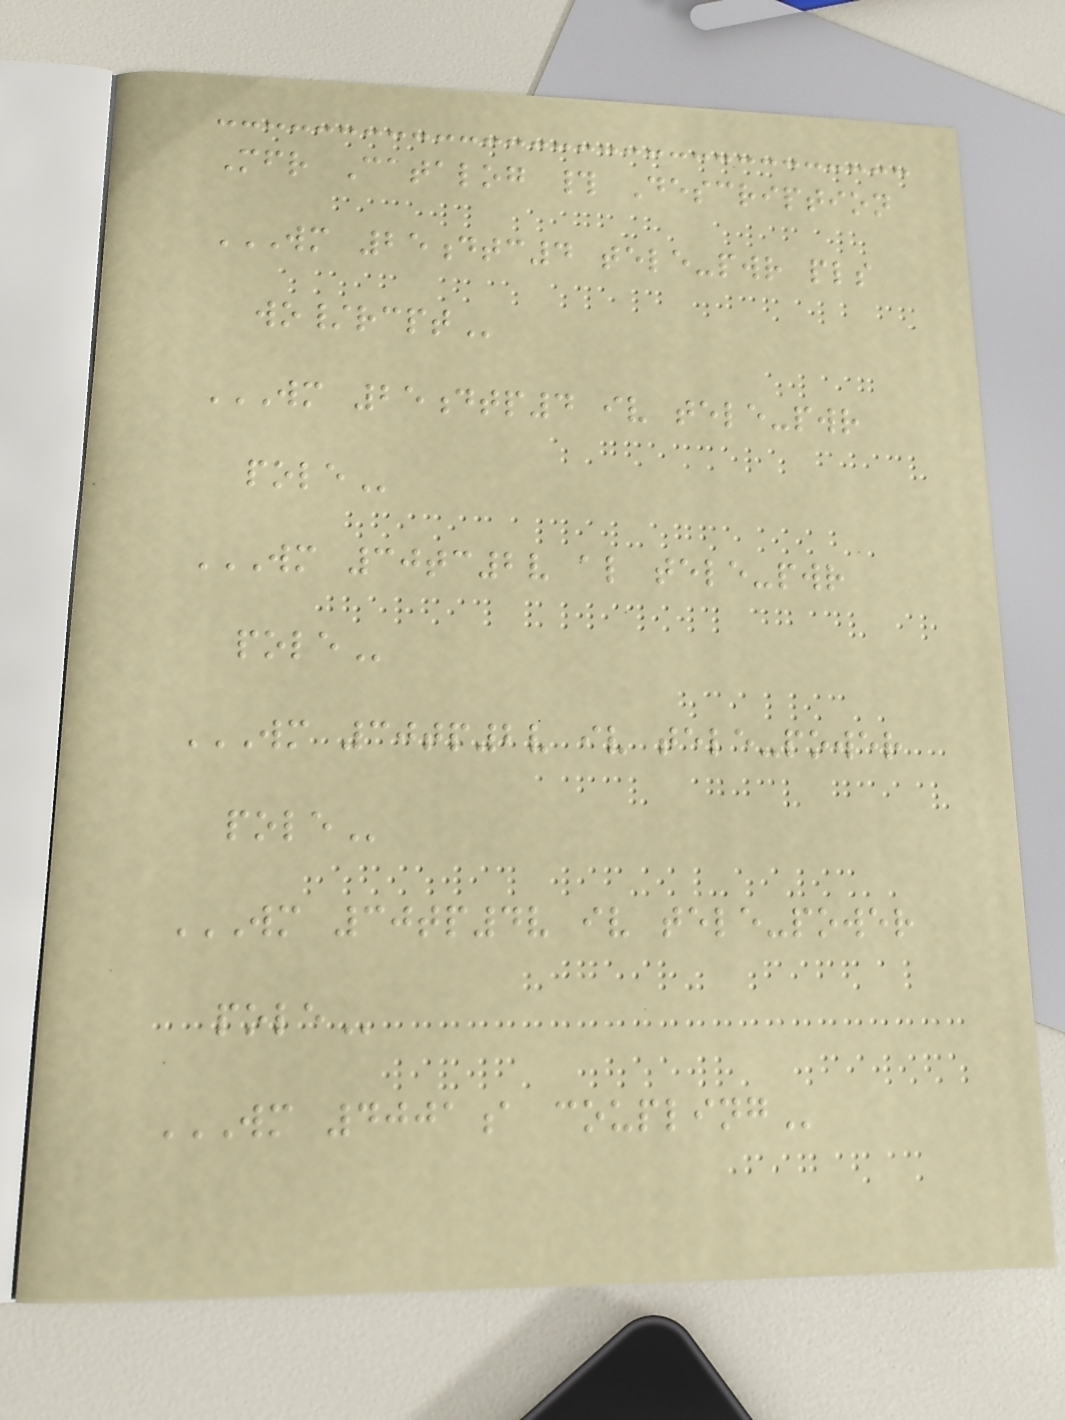Mfr Catalog # Description
WM 25DTC4 TELE-PWR PLS
WO/RCPT
WM 25DTP4 IV TELE-PWR
POLE
WM 30TC2V AL TELE-PWR
POLE
WM 30TP2V IV TELE-POWER
POLE
WM 30TP4V IV TELE-POWER
POLE
WM 4001A COUPLING
